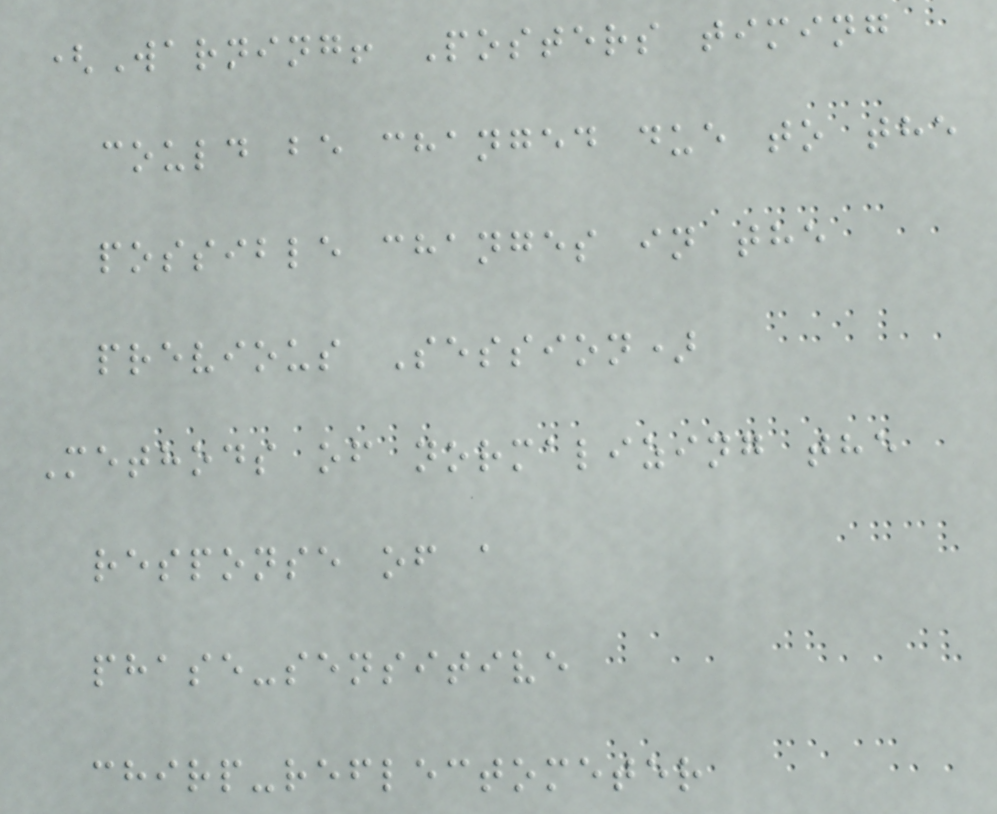(Warning! Posters timing
could be changed due to the
possible changes in the
previous Session)
Methods of normalizing the
response of a
phase-sensitive
chirp-reflectometer
